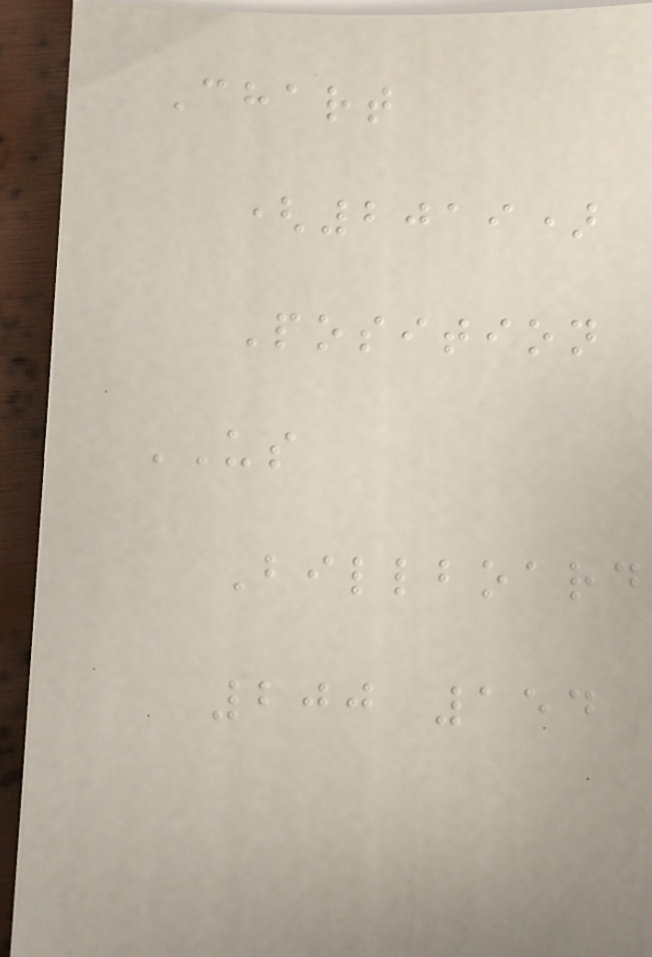Chart
(2019)
Position
US
Billboard
200 154
